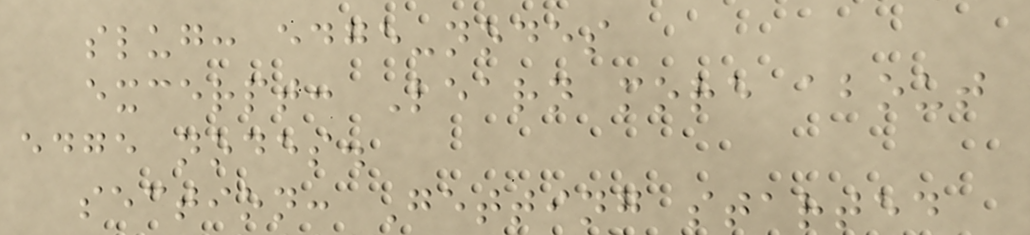slug: edge-nodes
excerpt: Learn more about
edge nodes.
section: Getting started
